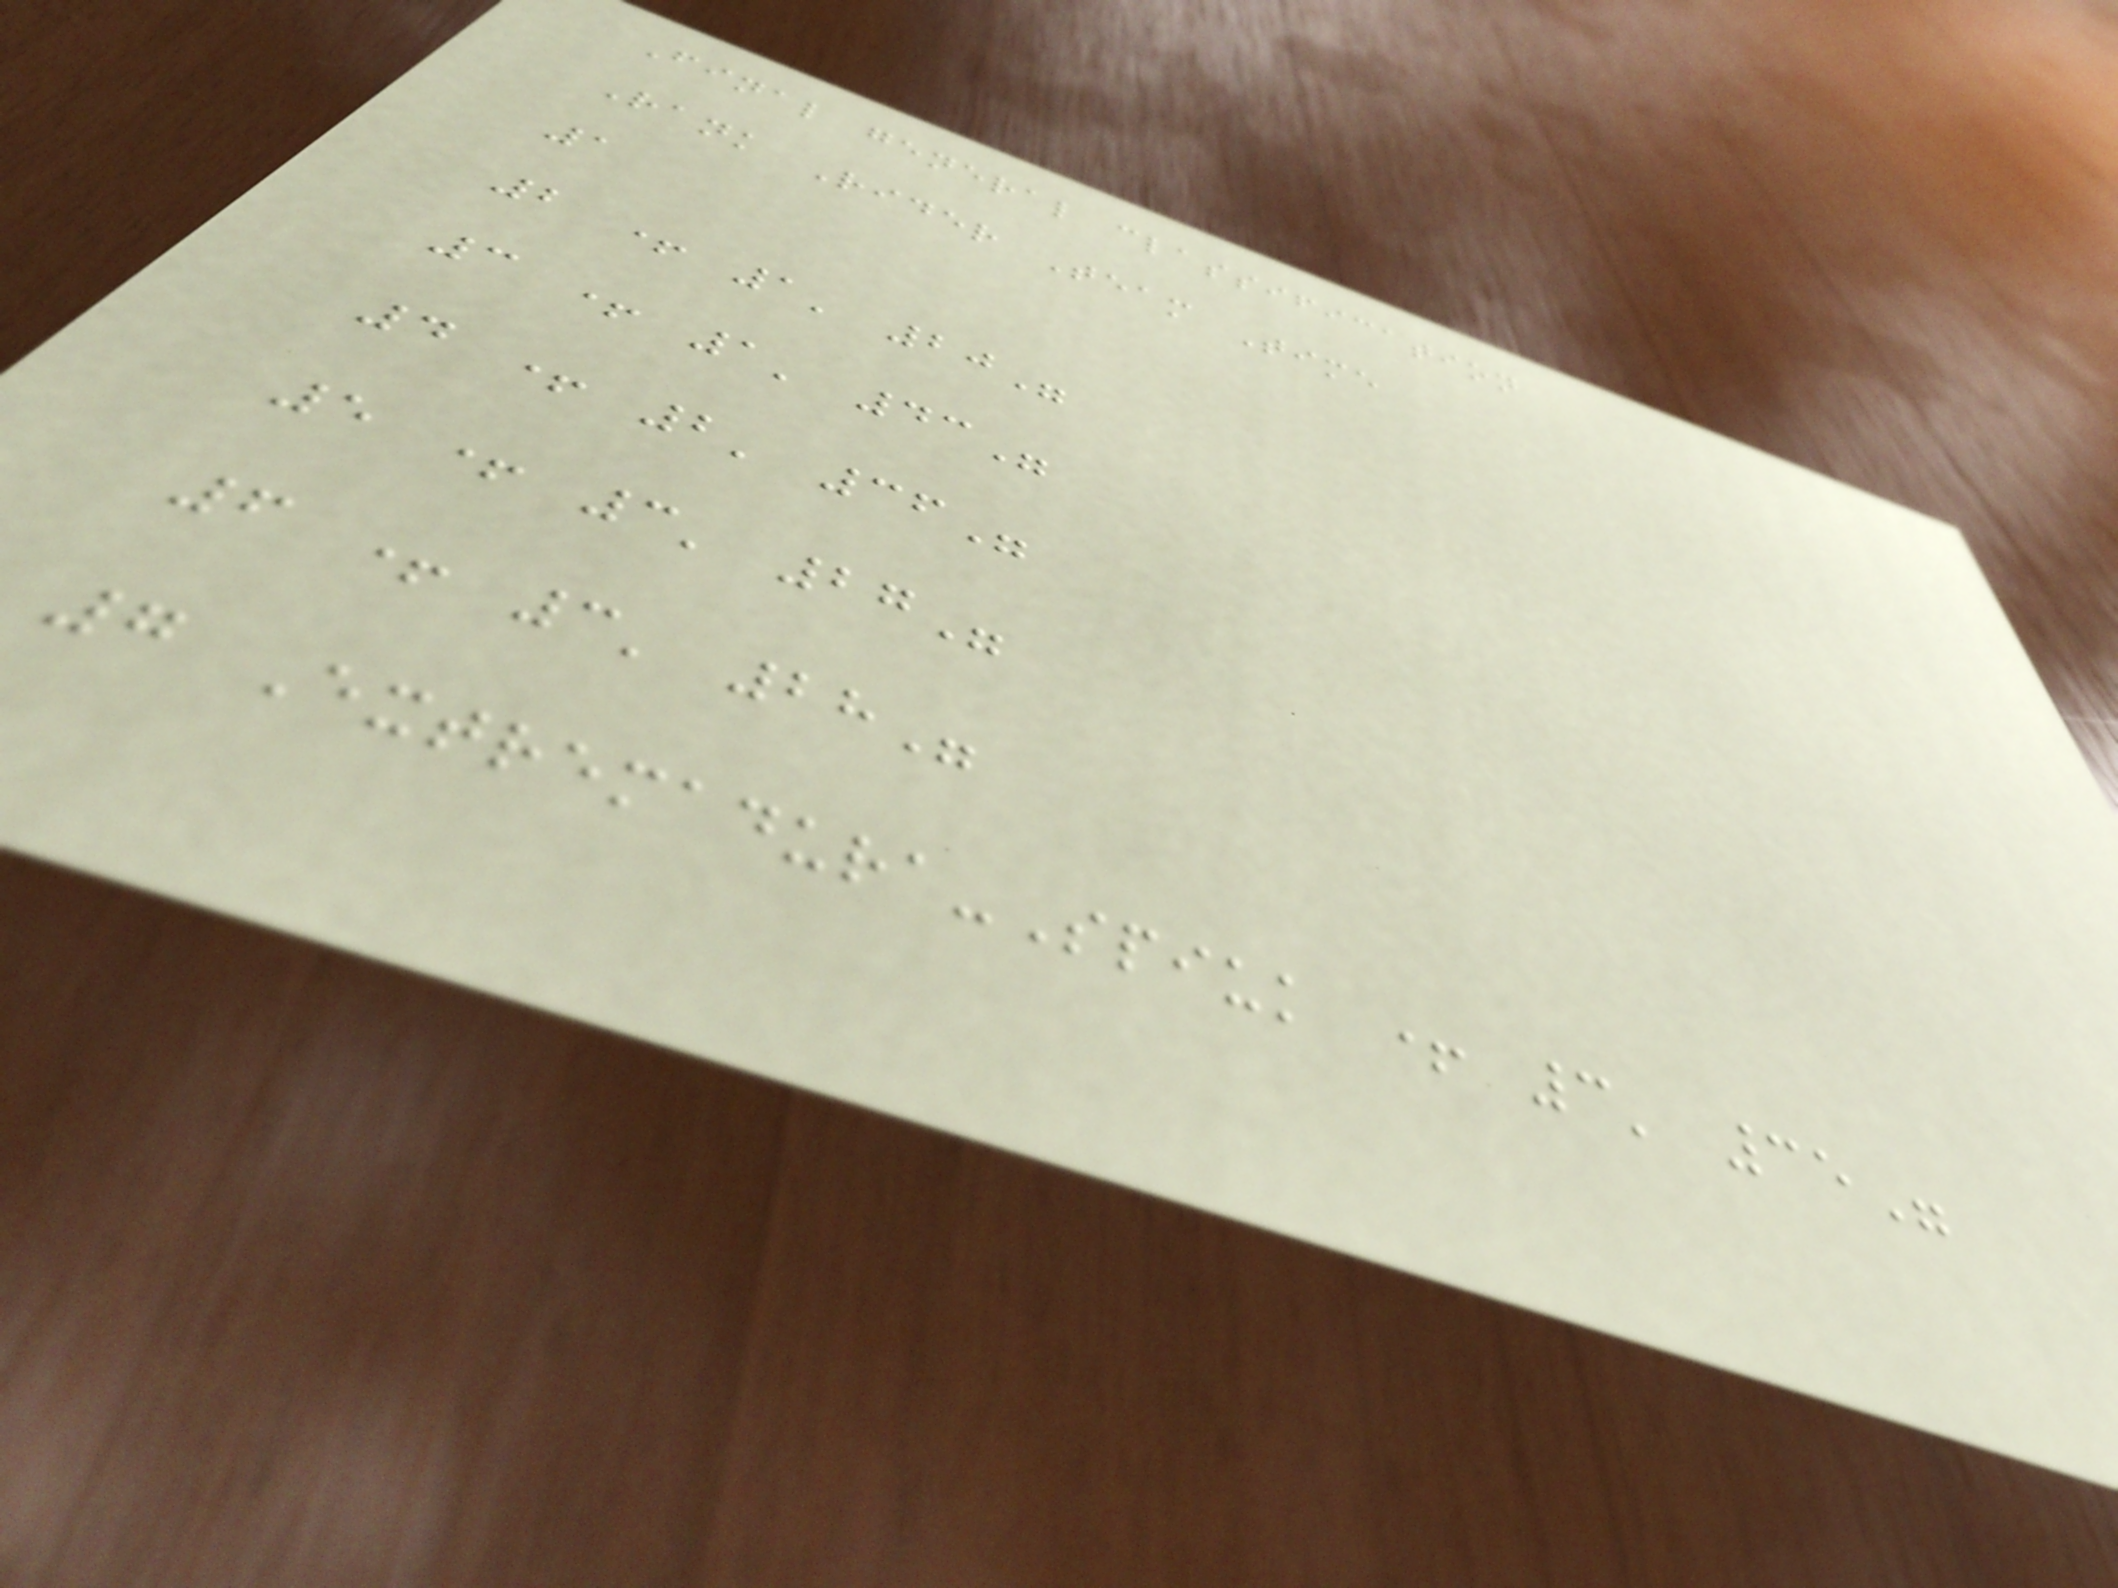Final general classification
Rank Rider Team Time
1
2 + 1' 20"
3 + 1' 43"
4 + 2' 36"
5 + 3' 27"
6 + 3' 28"
7 Extremadura-Spiuk + 3' 35"
